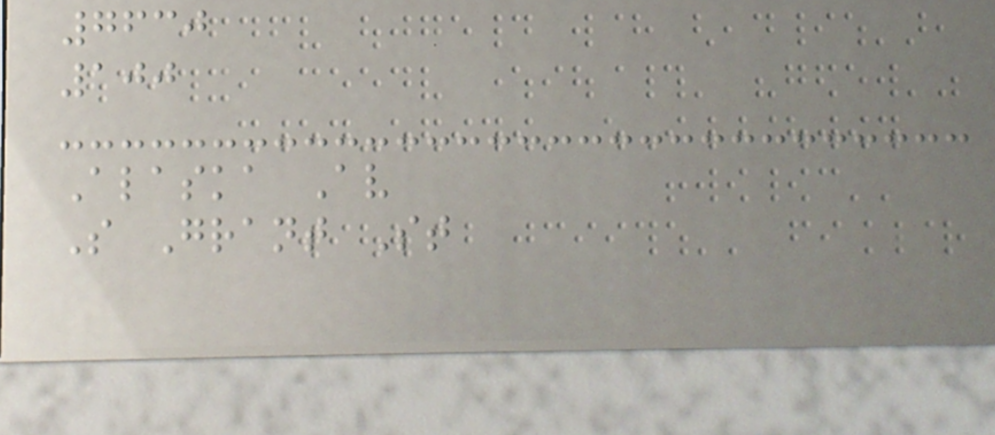7630
100
Alaska Av
S Grant St
